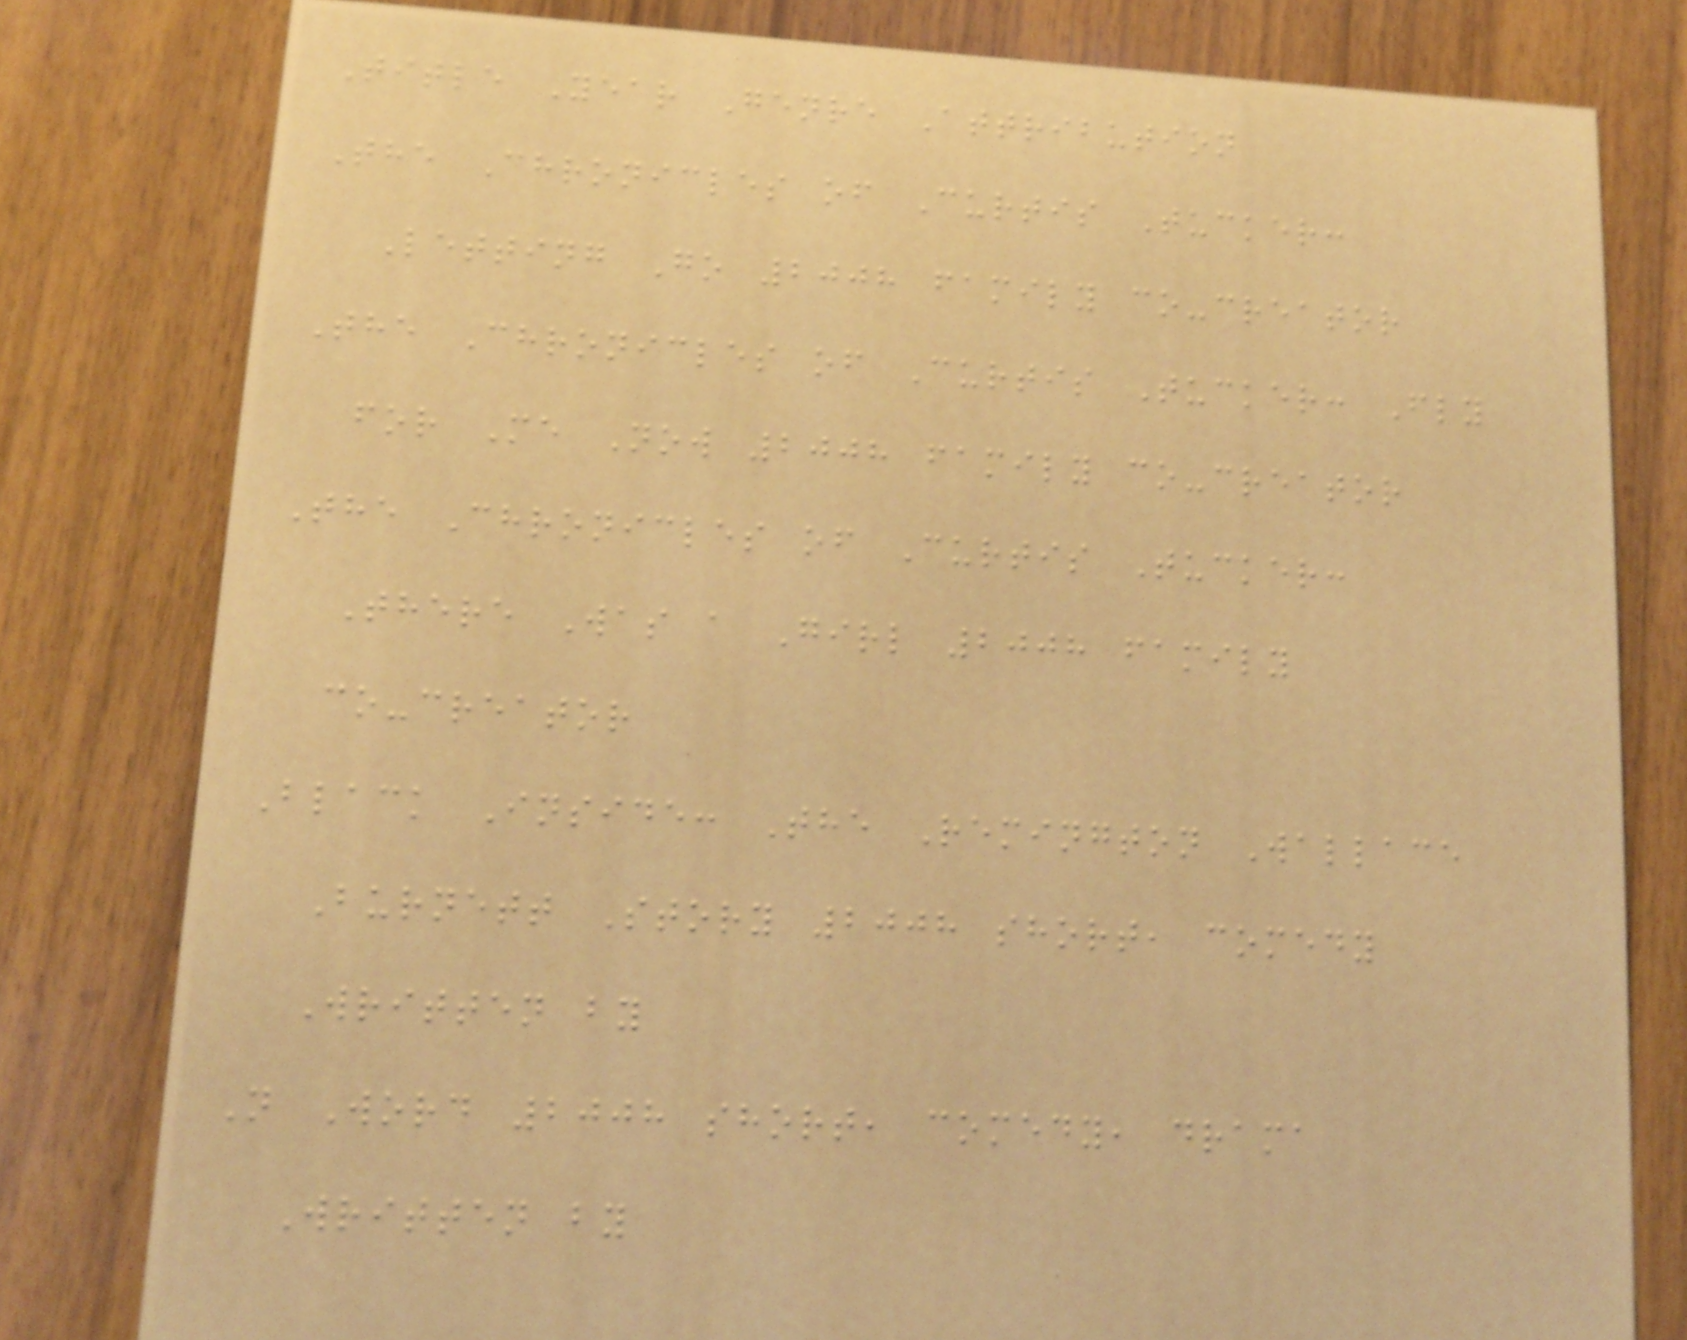Title Year Genre Attribution
The Chronicles of Curtis Tucker:
Letting Go 2008 family co-creator
The Chronicles of Curtis Tucker: Fly
for Me Now 2008 family co-creator
The Chronicles of Curtis Tucker:
There Was a Girl 2008 family
co-creator
Black Inside: The Remington Wallace
Burnett Story 2008 short, comedy
Written by
N Word 2008 short, comedy, drama
Written by
